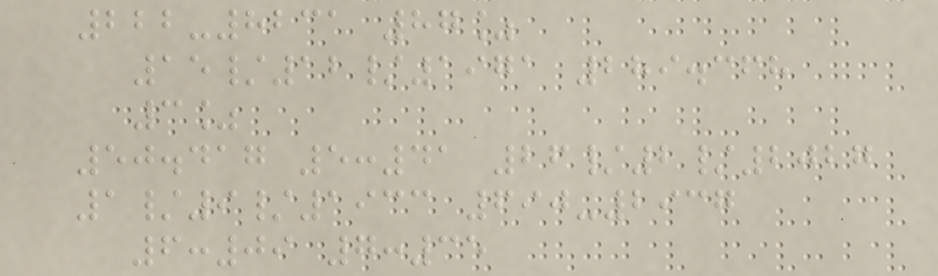222-8231 87%
15/12/1971 289.368
3%
50.417 5:41 26/2/2027
1/9/1933 690-2937
6:09 7:35
